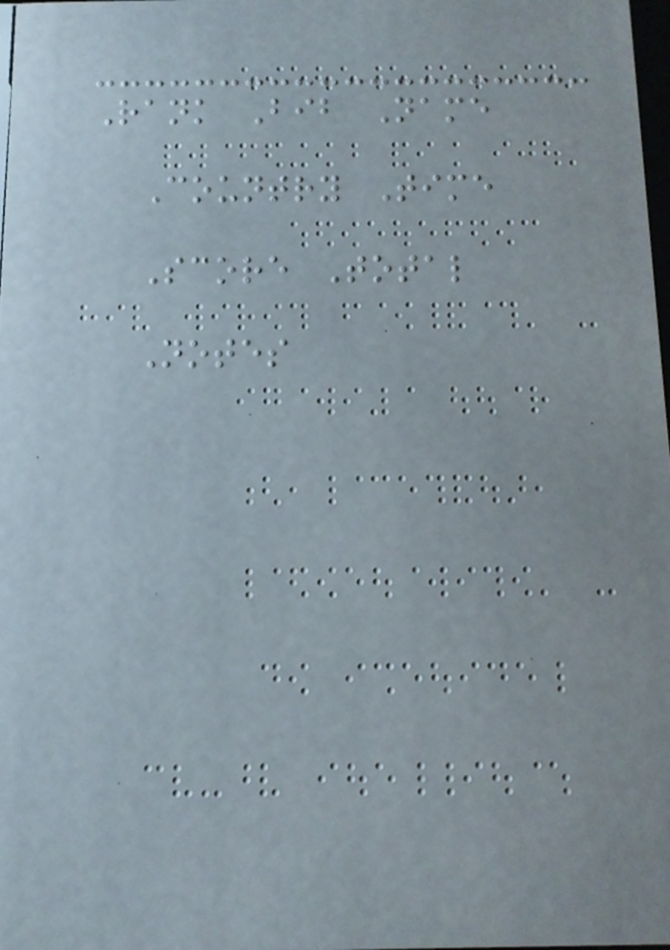Rank Bib Name
Country Time
Score Total
Notes
